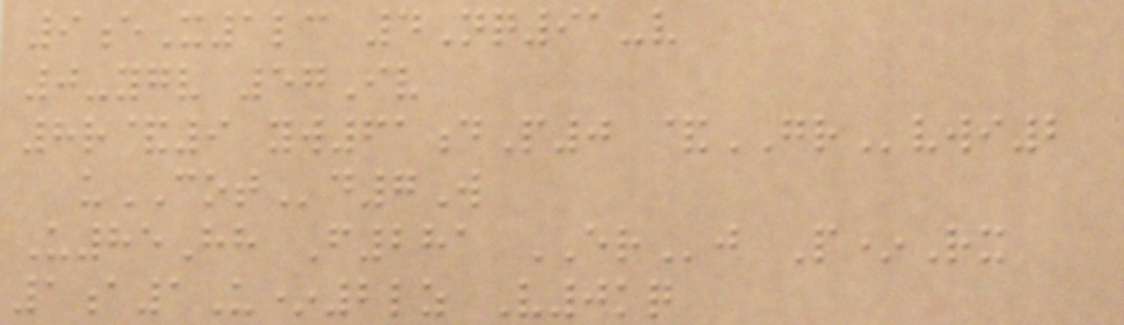9eX1lc 4Nq91-v
0-ygv 57Iv
8r&9 yw61dP0 &GRvwi2
uCOTd7W
U85Hh F281 ERj P*Rx
1a1U*2lz V0kq
